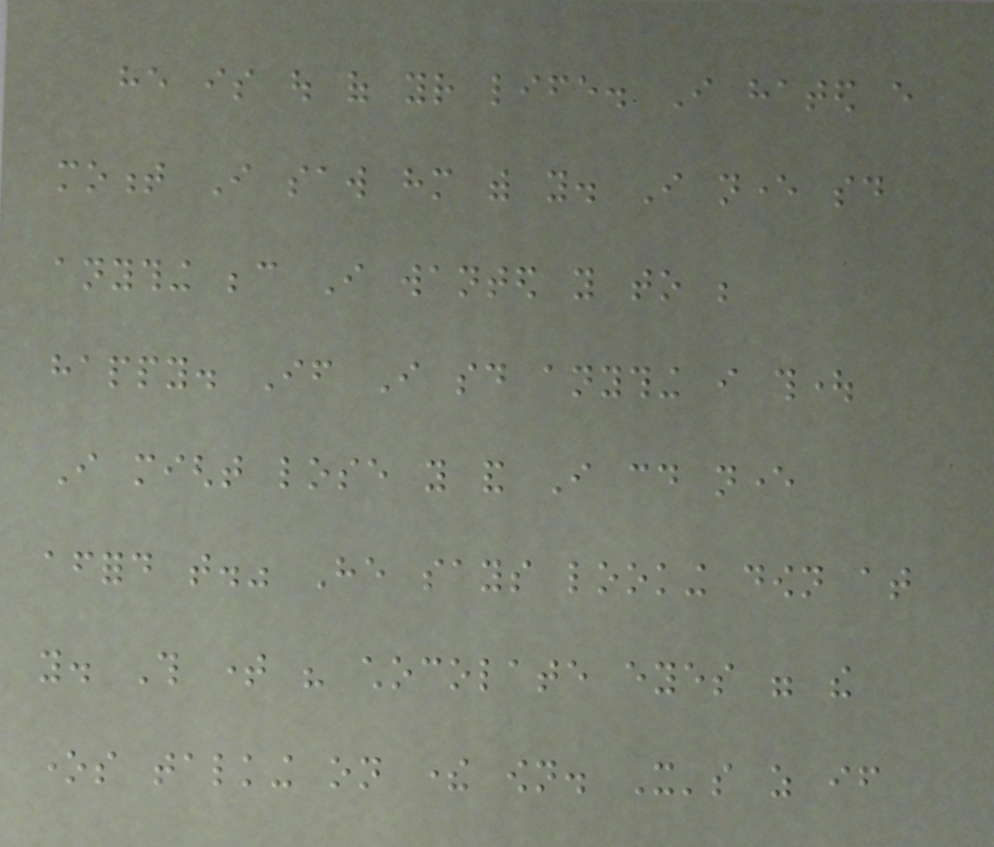he is out of your life. I hated every
moment I saw him with you. I never said
anything because I wanted you to be
happy. If I said anything i thought
I might lose you and I could never
afford that." He says looking down at
you. This time his chocolate eyes were the
ones talking on there own. It's as if
